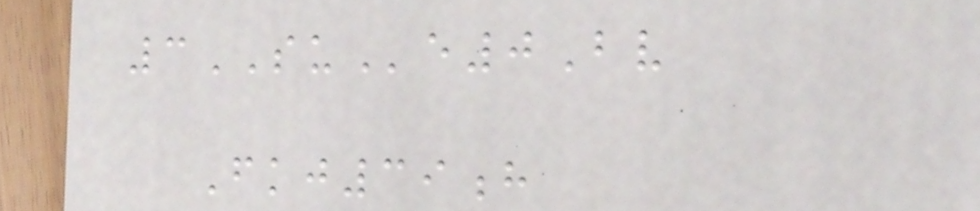3SUe0Bv
Fkj39h
